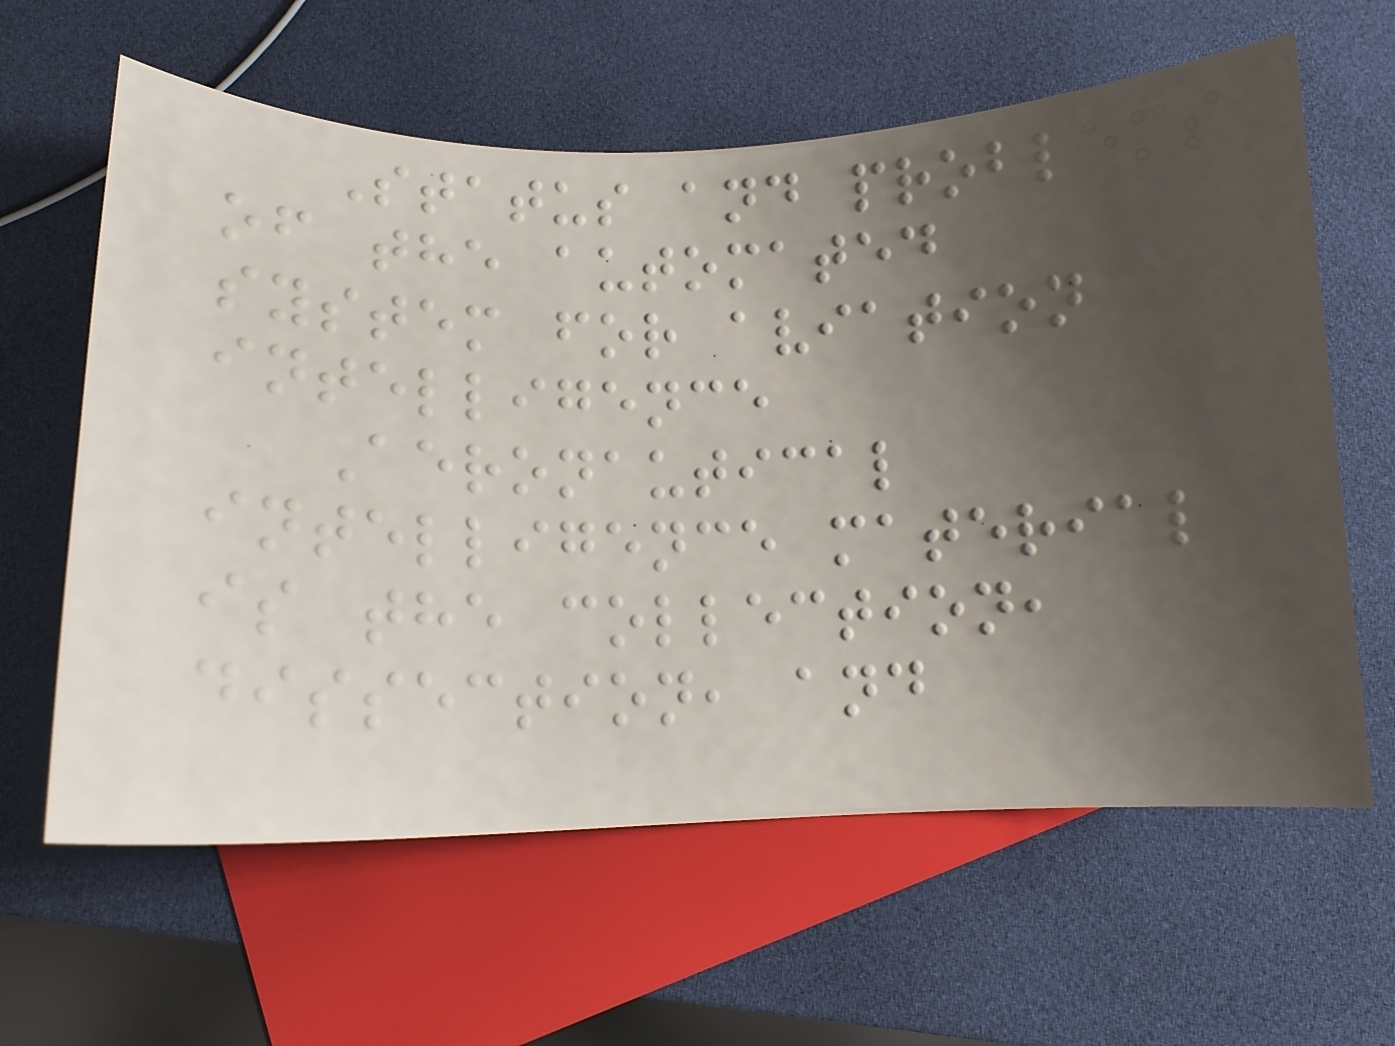Status and problems
of the automated
system for aviation
intelligence
Aeronautical
intelligence material
is the collection,
dissection, and
